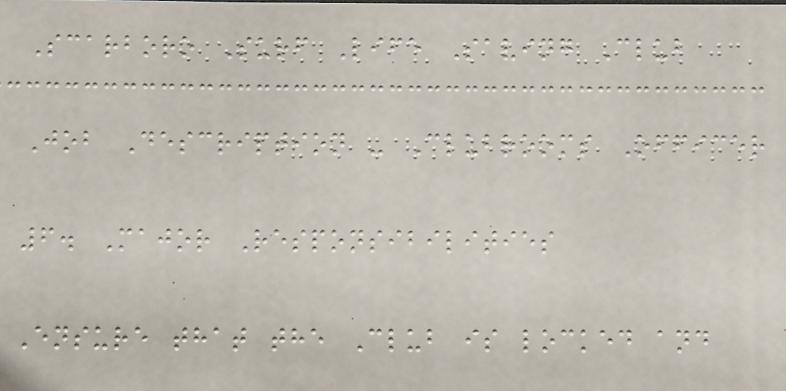Scarboro Surf Life Saving Club
Job Description - Clubrooms Officer
6. Major Responsibilities
Ensure that the Club is locked and
